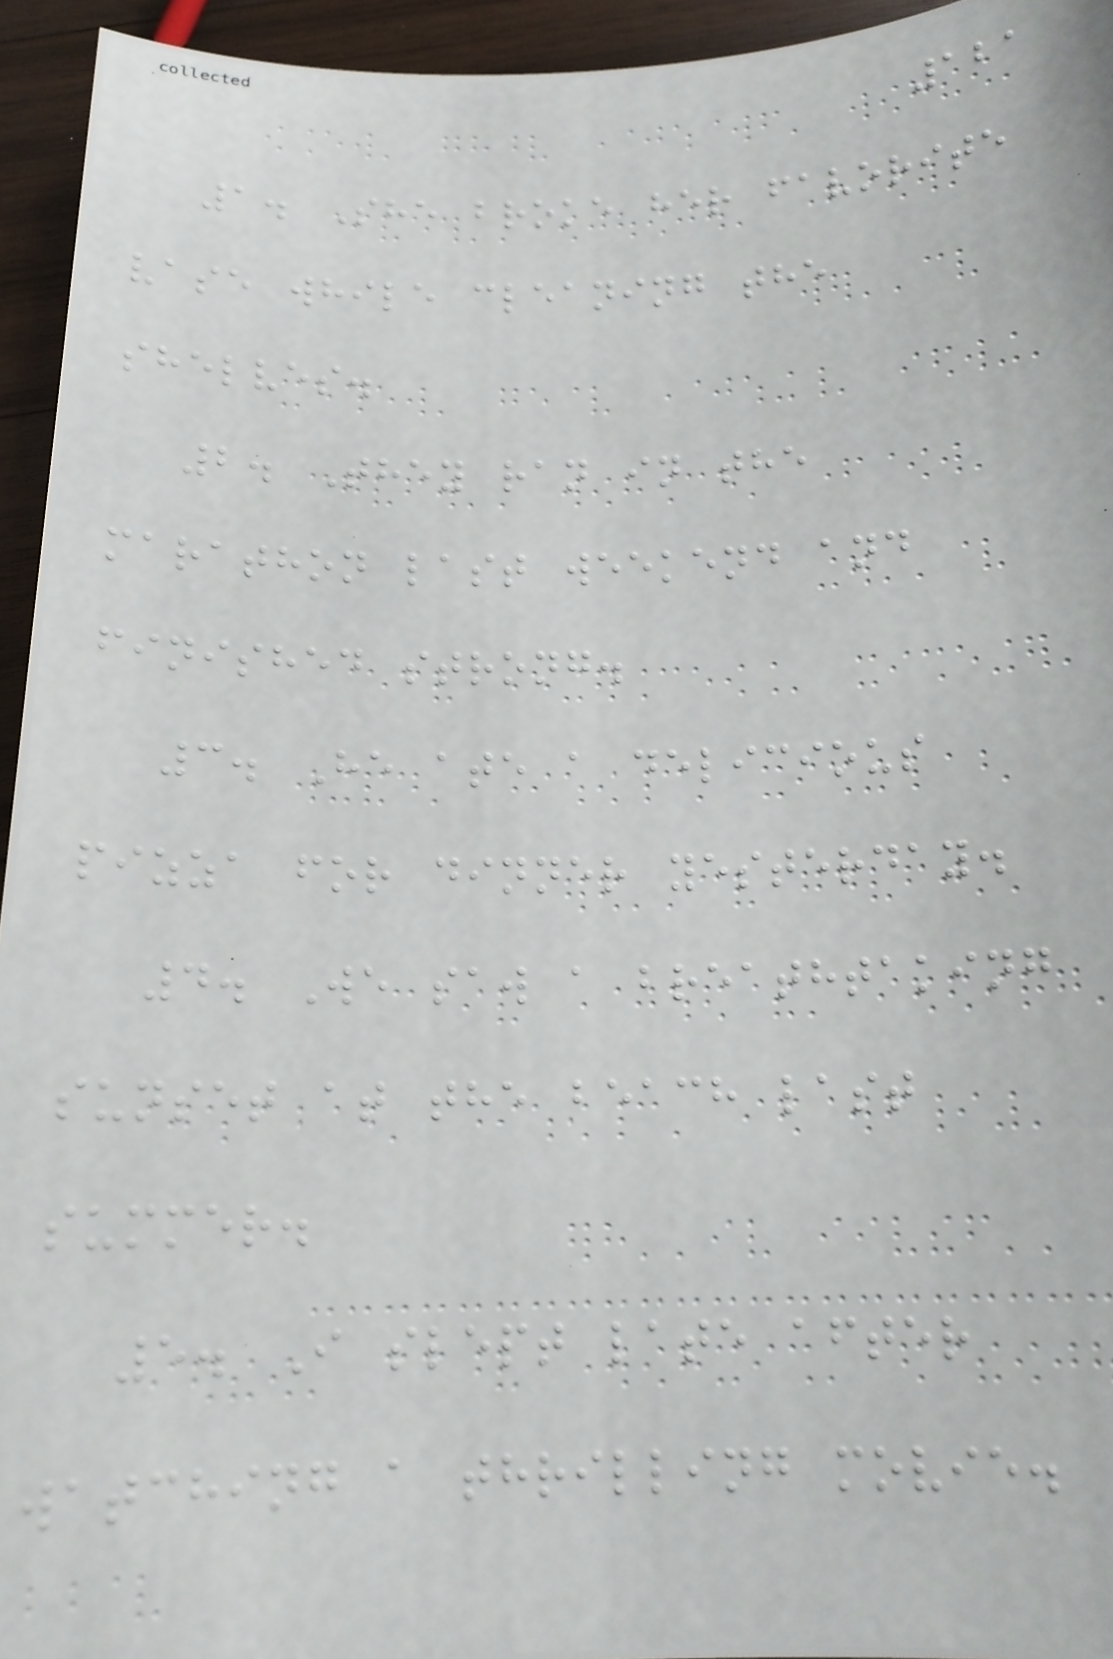121
1. She broke her favorite
vase while cleaning the
shelves.
2. They ran in the
marathon last weekend and
finished strong.
3. He ate a delicious
pizza for dinner yesterday.
4. We saw a breathtaking
sunset at the beach last
summer.
5. I slept late after
watching a thrilling movie.
